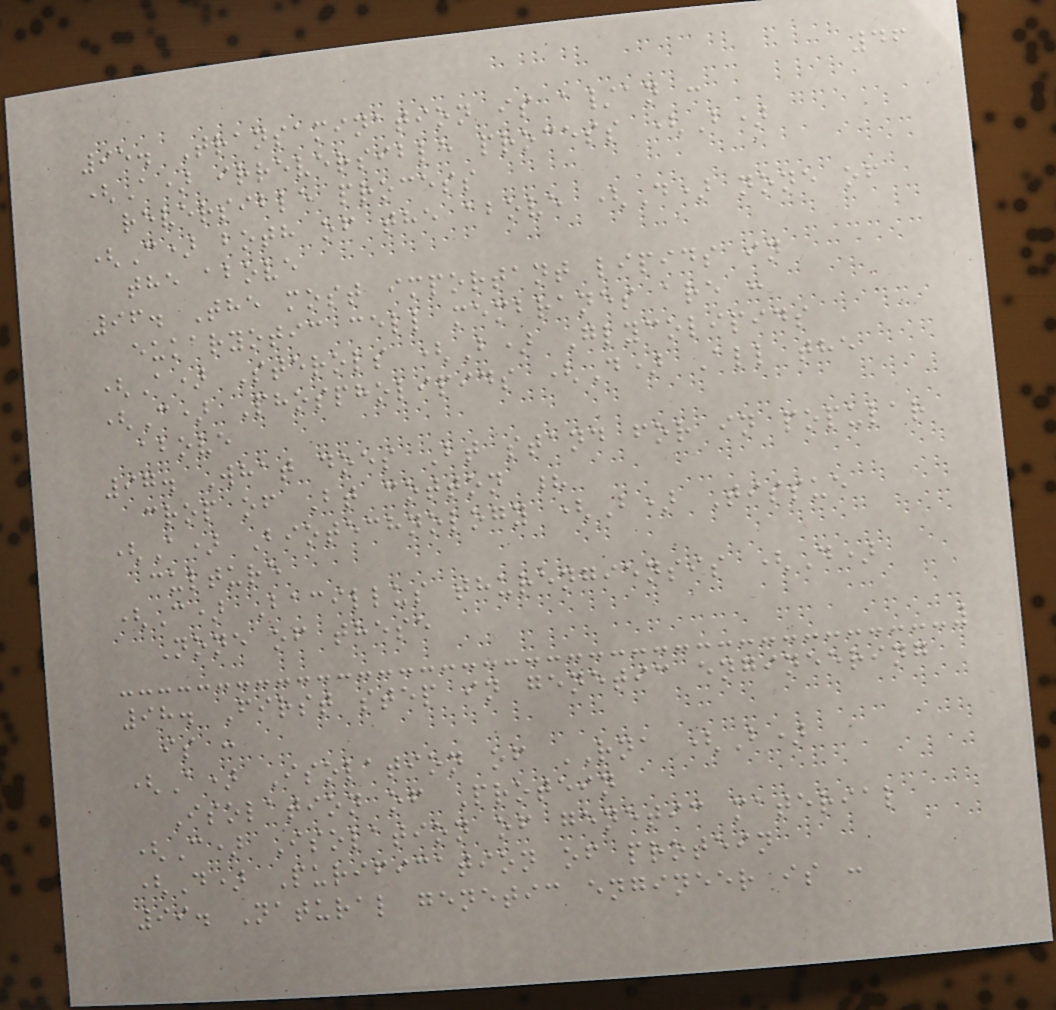46
95. Transamination is a/an :
(A) irreversible process (B)
reversible process
(C) both of the above (D) none of
the above
96. The most important lipids in
eukaryotic cell membranes are :
(A) Sterols (B) Glycolipids
(C) Phospholipids (D) All the
above
97. What does Bt stand for in popular
crop of Bt cotton ?
(A) Biotechnology (B) Tissue
culture
(C) Bacillus thurengiensis (D)
None of these
98. First step in genetic engineering
is :
(A) Isolation of RNA (B)
Isolation of Protein
(C) Isolation of genetic material
(D) Purification of protein
99. Natural genetic engineer is :
